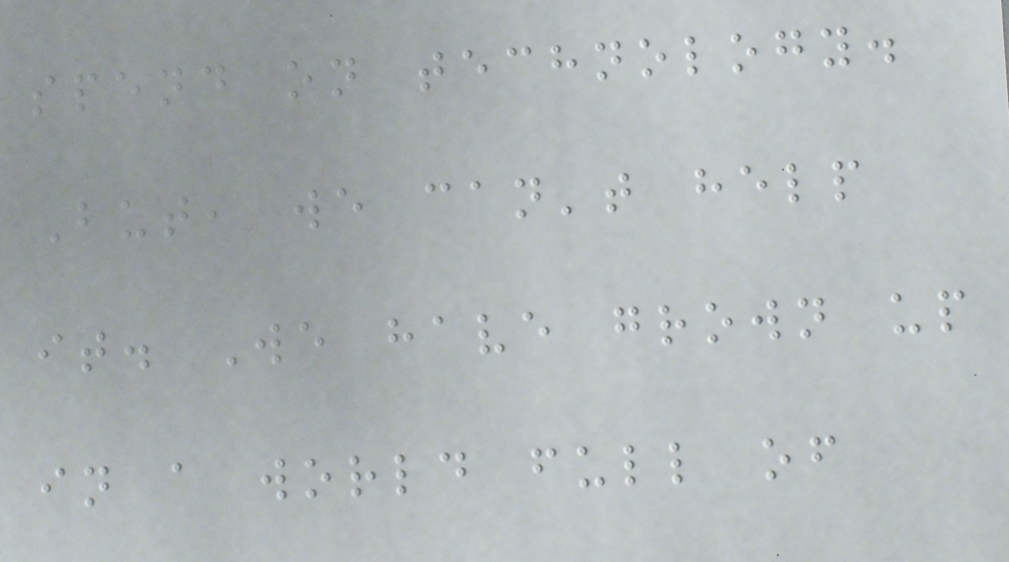spend on technology.
But, we can't help
it. We have grown up
in a world full of
